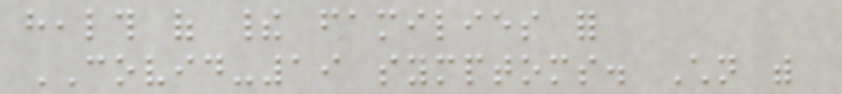health of their families for
COVID-19 symptoms. Children with
